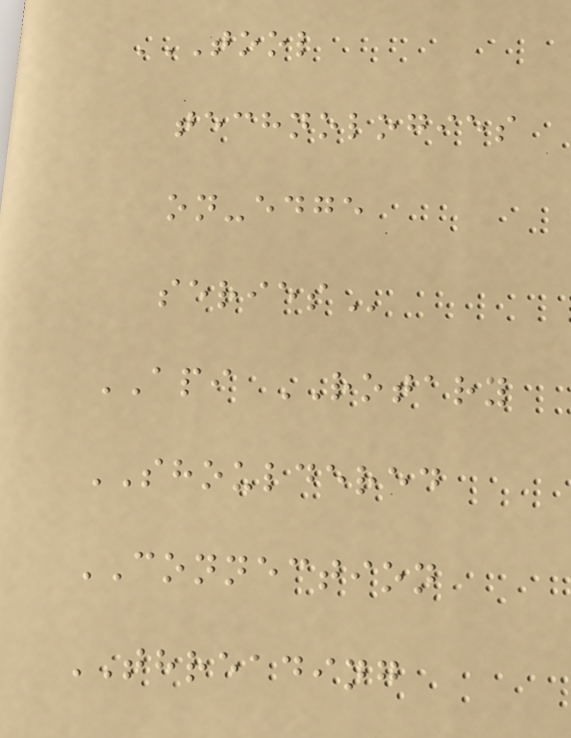TOOL
TECHNOLOGIES
ON-EDGE
SERIES
API ROTARY
SHOULDERED
CONNECTION
THREADING
